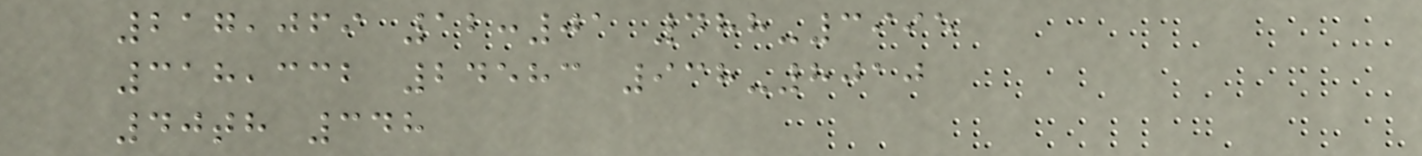217,069 12:01 488-3995
318,332 24583 938-8010
40th 348
